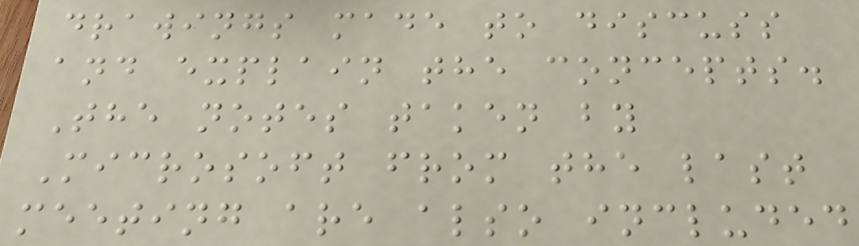drawings made to discuss
and explain the concepts.
The notes taken by
Microsoft from the last
meeting are also included
